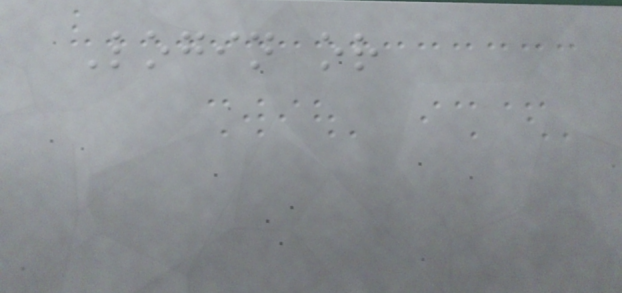Login or
